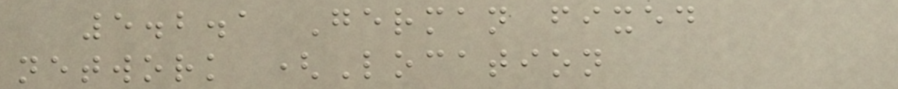5.2.1 German fixed
network (Location
